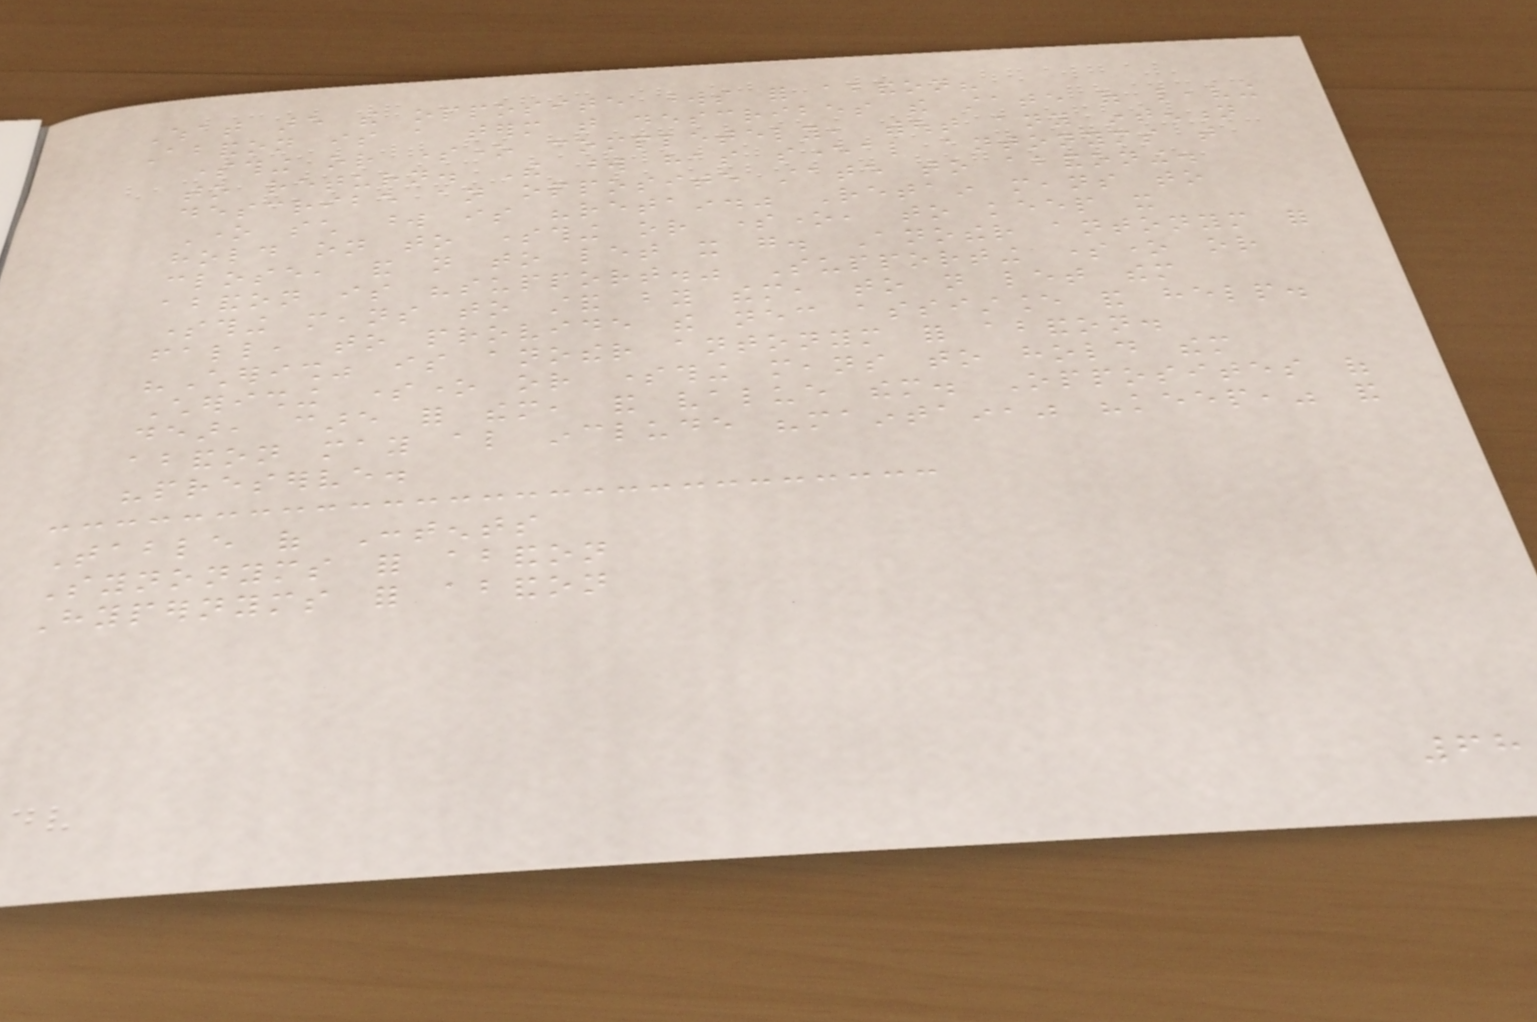What are the opposite words for abandon?
Abandon is a term that describes the state of leaving
something or someone completely, without any intention
to return. The word has several antonyms that
describe an opposite state to abandoning.
One such word is "retain." Retain means to
hold on to something or someone, to keep it
close, and not to let it go. Another antonym for
abandon is "support." Supporting someone or
something means to stand by them, to not let them
fall, to provide the necessary assistance and help.
"Cherish" is another antonym for abandon.
Cherishing someone or something means to hold them
dear, care for them, and value them. Opposites of
abandon may also include "maintain," "keep," and
"preserve.
Table of Contents
Synonyms for abandon
Hypernyms for abandon
68
